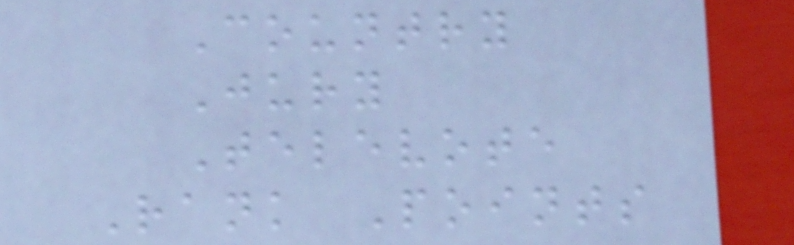Country
Jury
Televote
Rank Points
